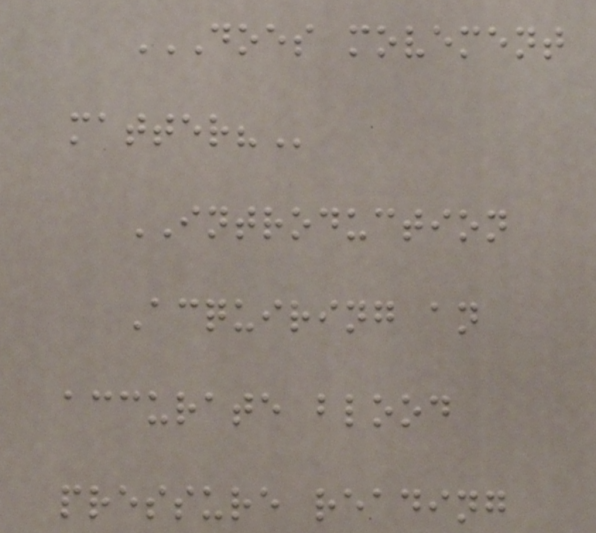DOES MOVEMENT
MATTER?
INTRODUCTION
Acquiring an
accurate blood
pressure reading
